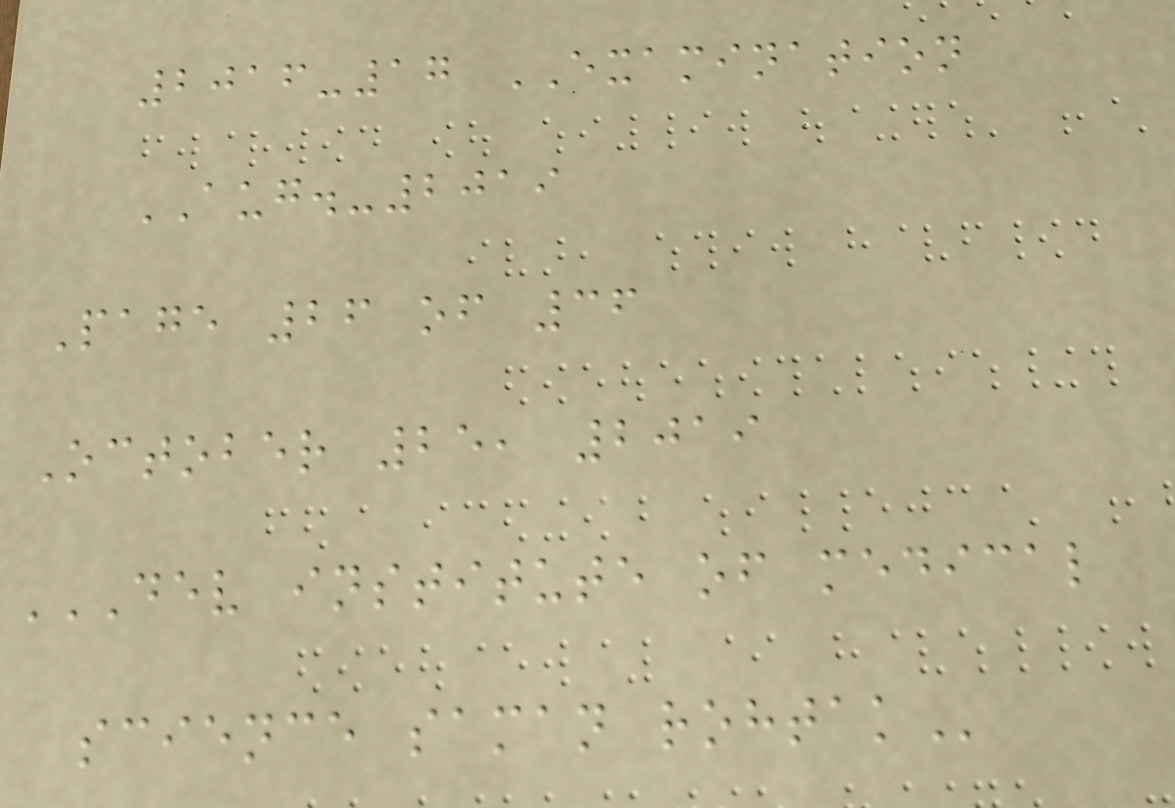2016-17 EXAMINATION
AUG.-2019
Page 26 of 36
October 25, 2019
DEV INSTITUTE OF MEDICAL
SCIENCE SAMAN ROHTAK
